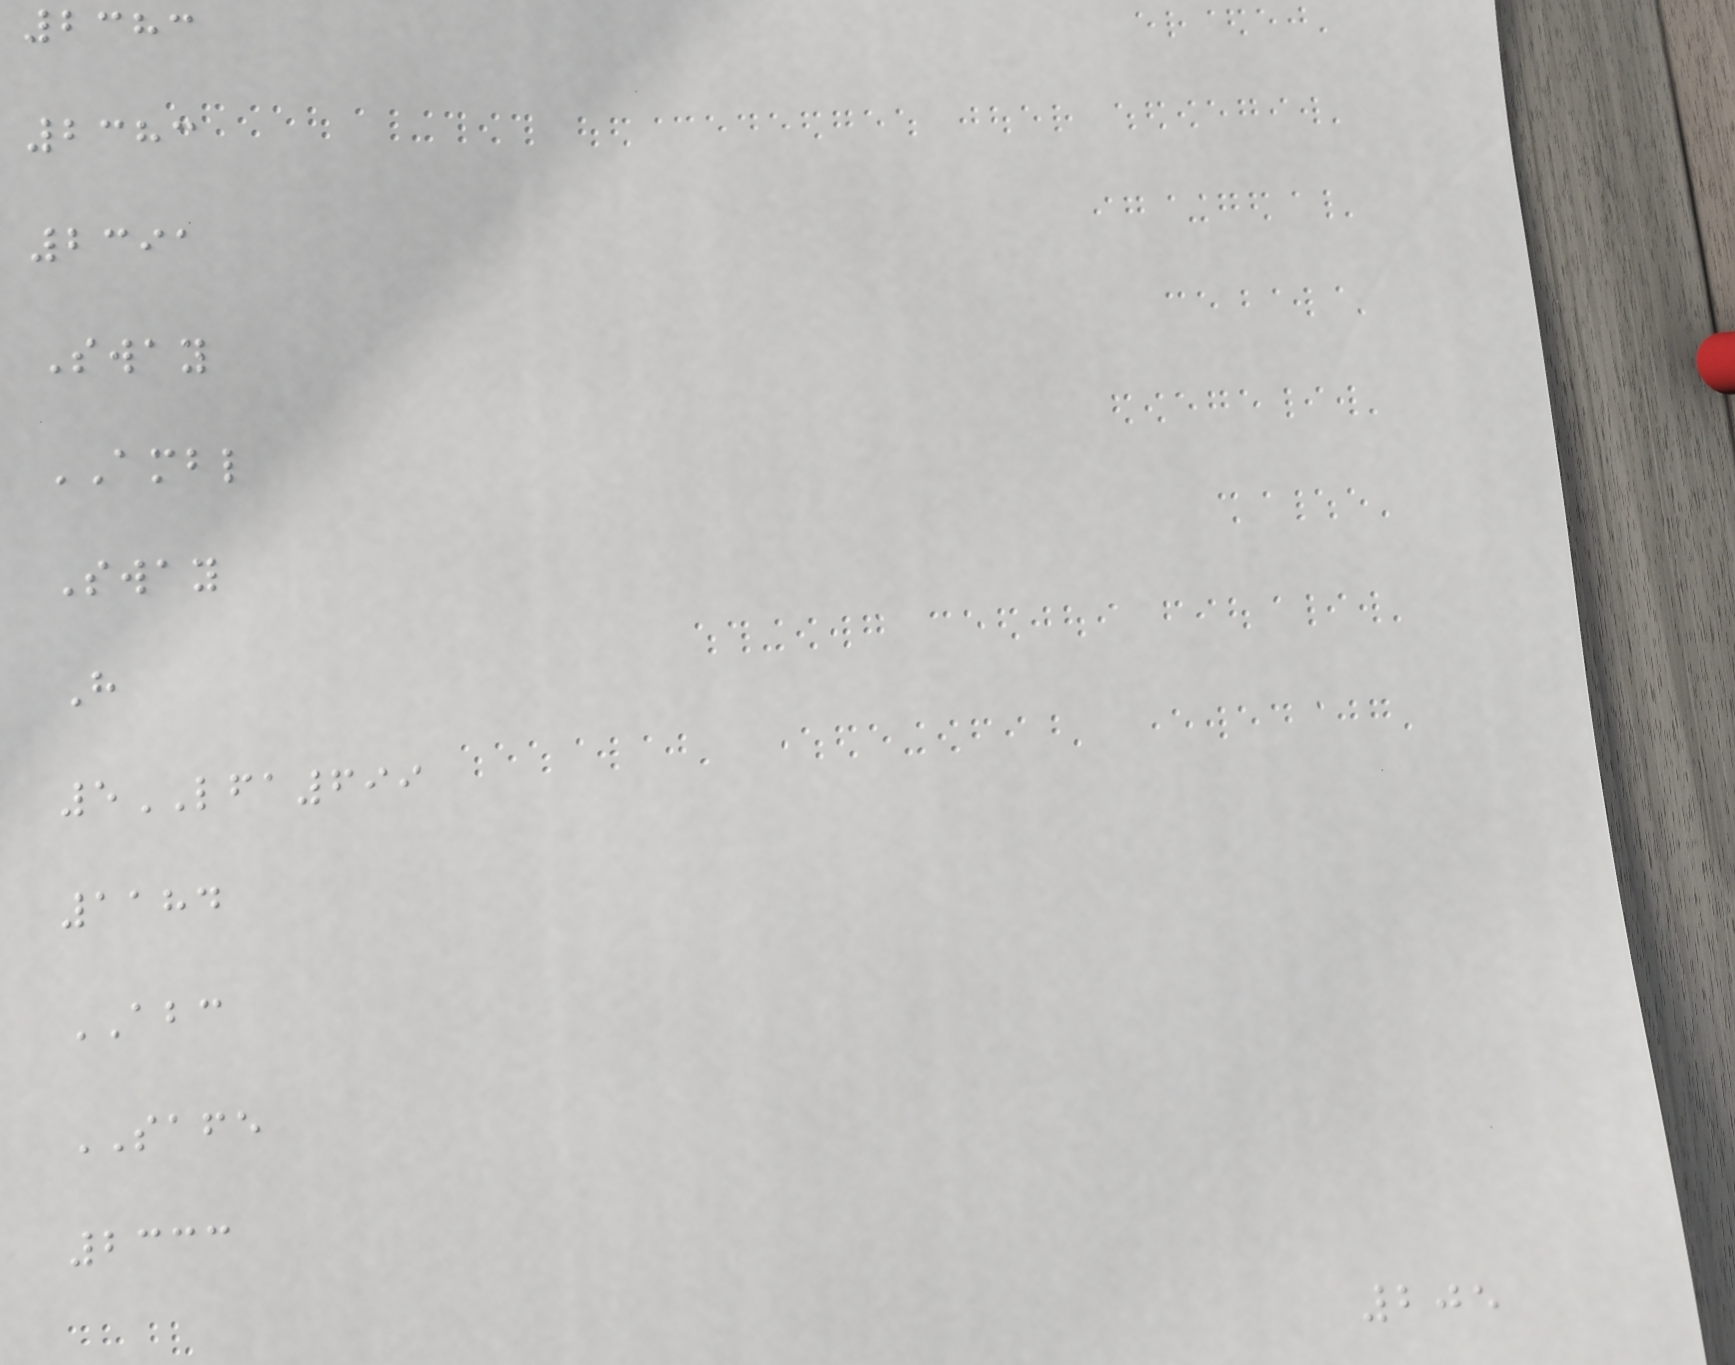2383
2383
2391
Sway
AMBL
Sway
H
5LFA699
1184
ABC
SAFE
2333
205
